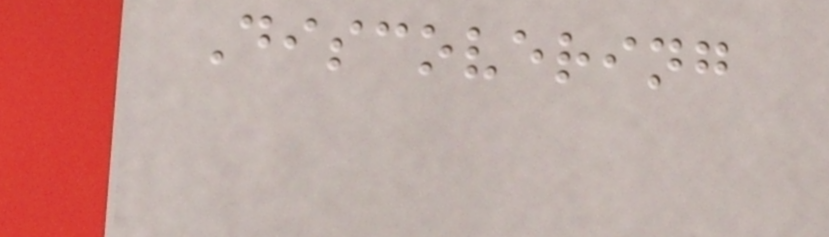Discovering
